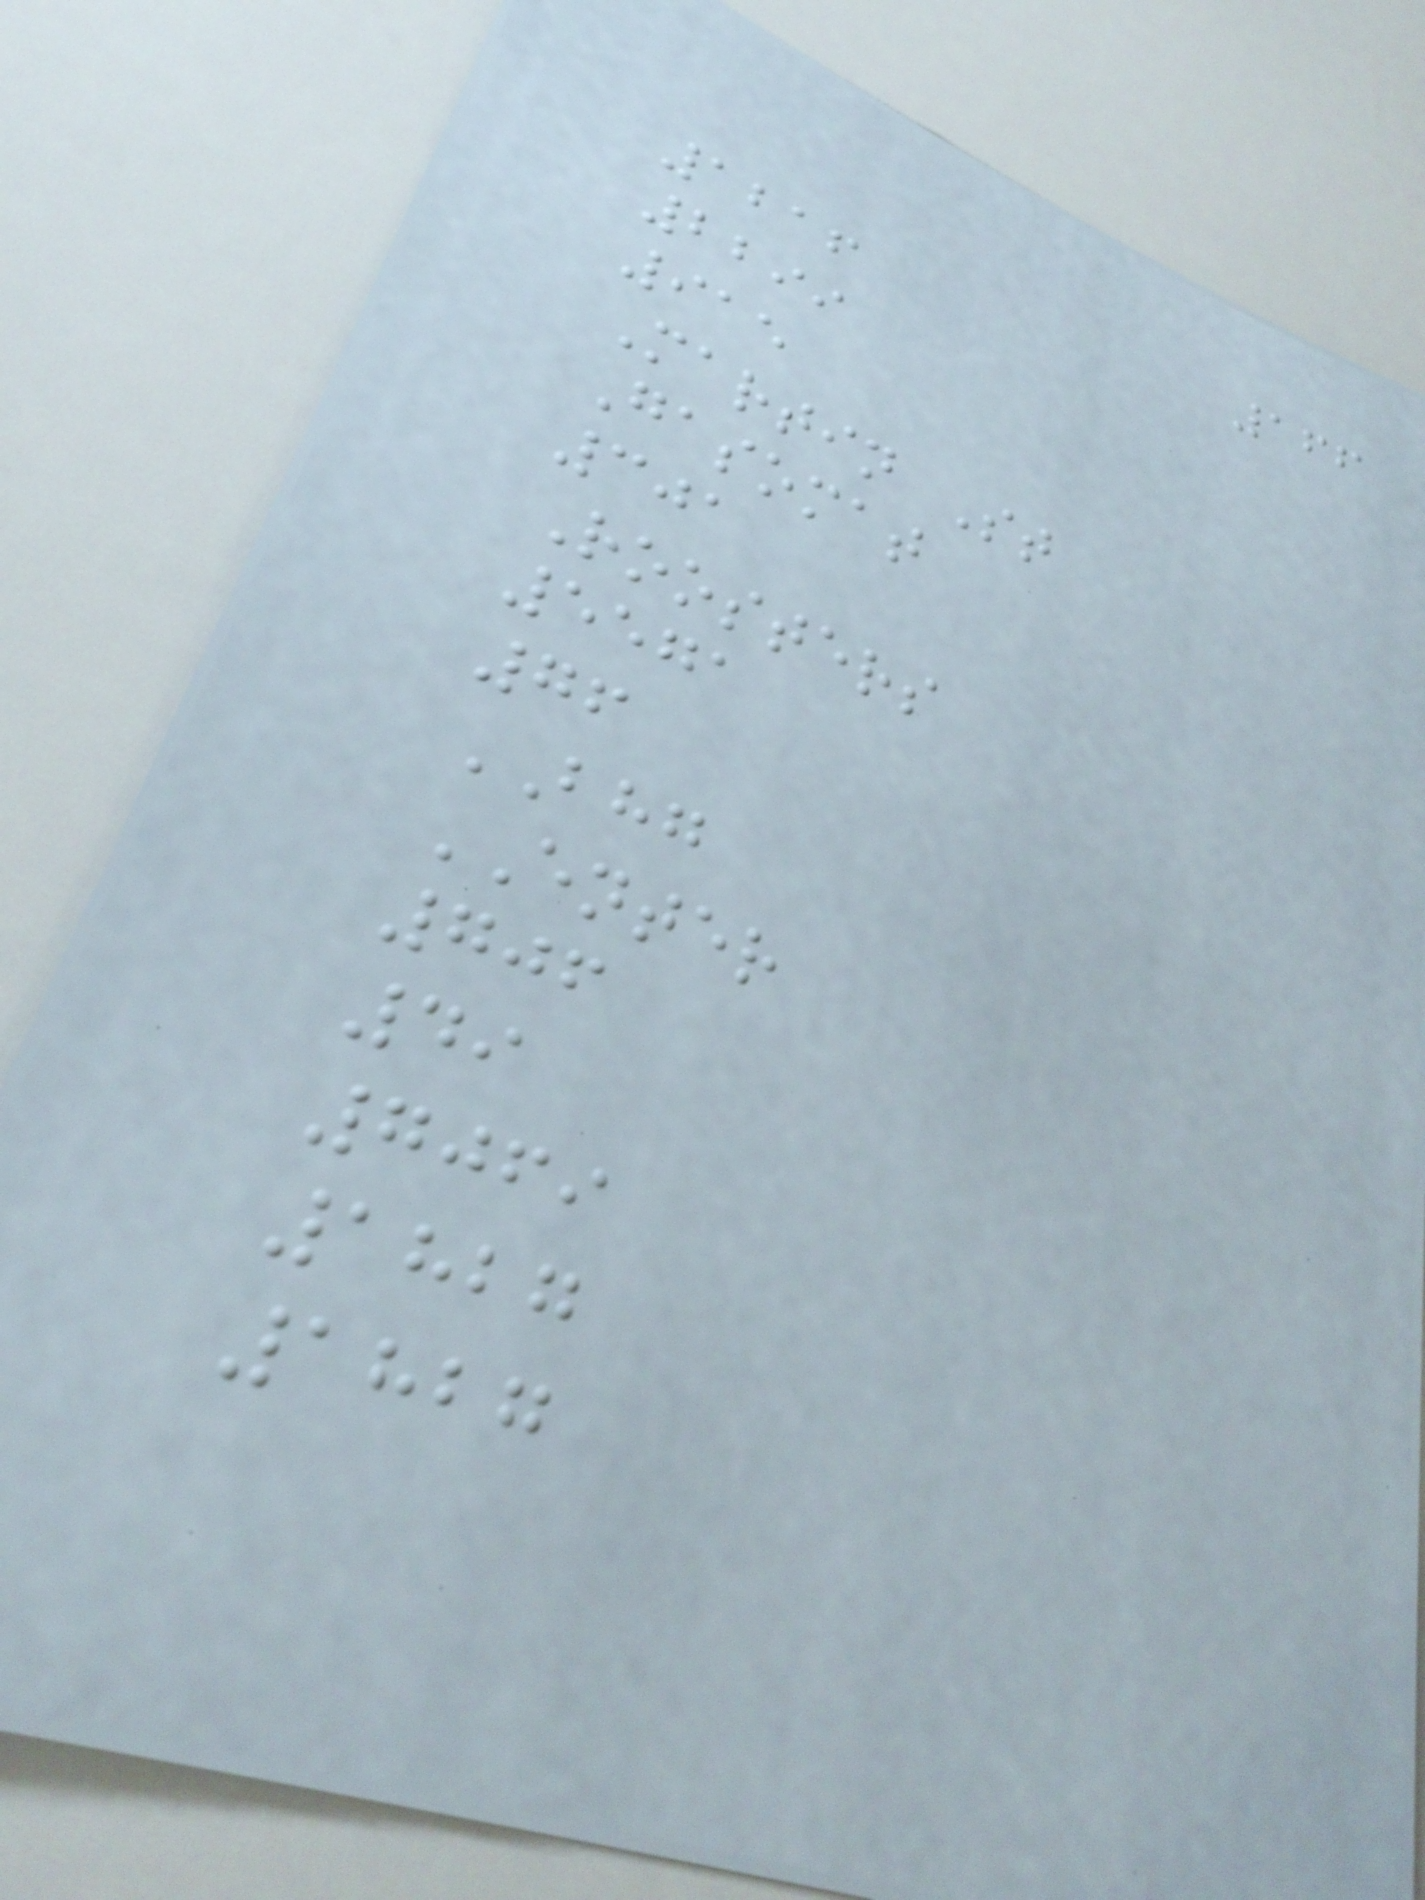166
1216
2299
915
Martin St
Gasomat
301
Roosters
5571
76
BHG
ENTER
706
49
7069
1827
1827
